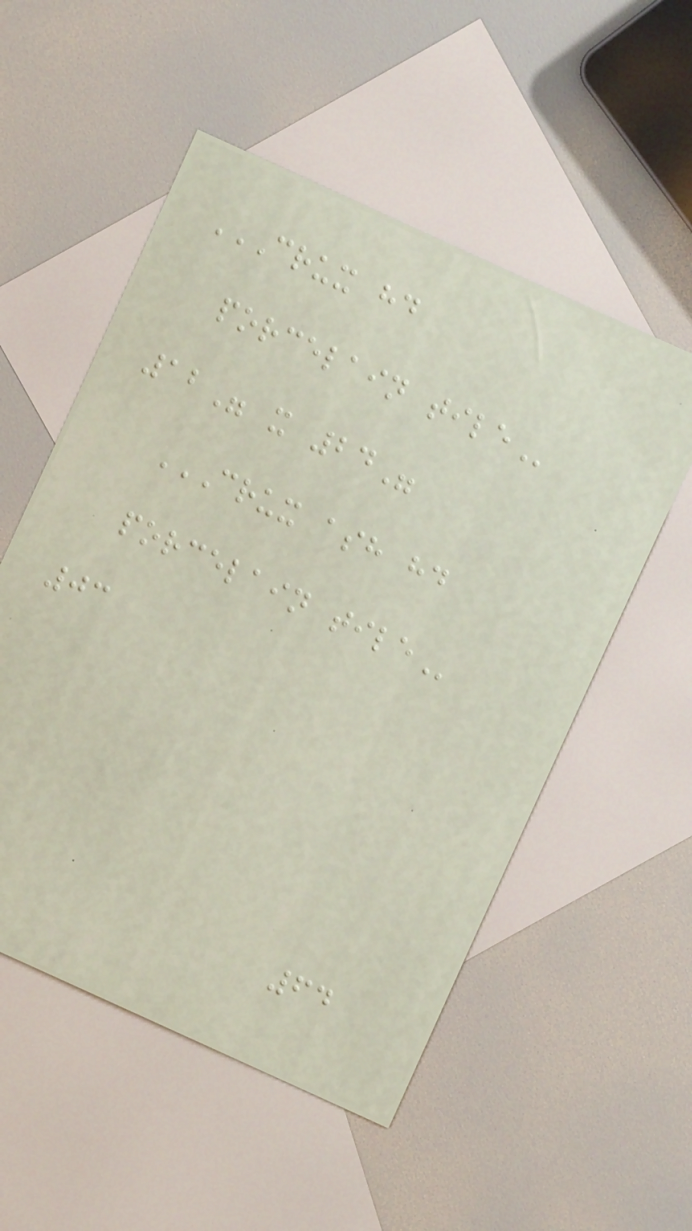CRUX HD
PORCELAIN TILE
12" x 24"
CRUX ASH HD
PORCELAIN TILE
03
64
